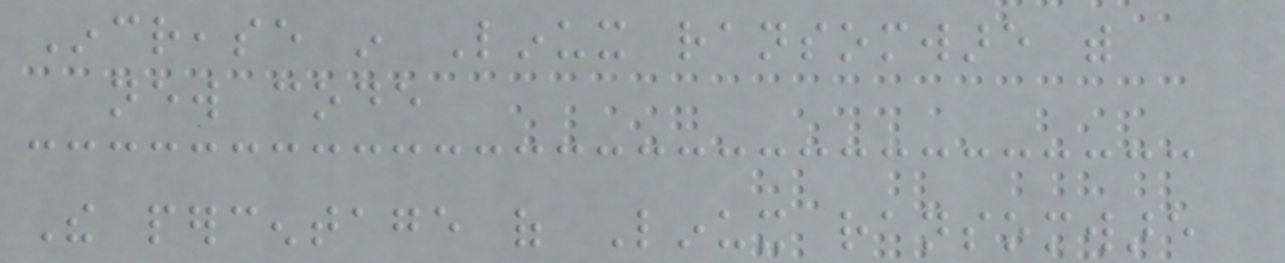Increase in Linux ransomware with
new code
The percentage of Linux ransomware
